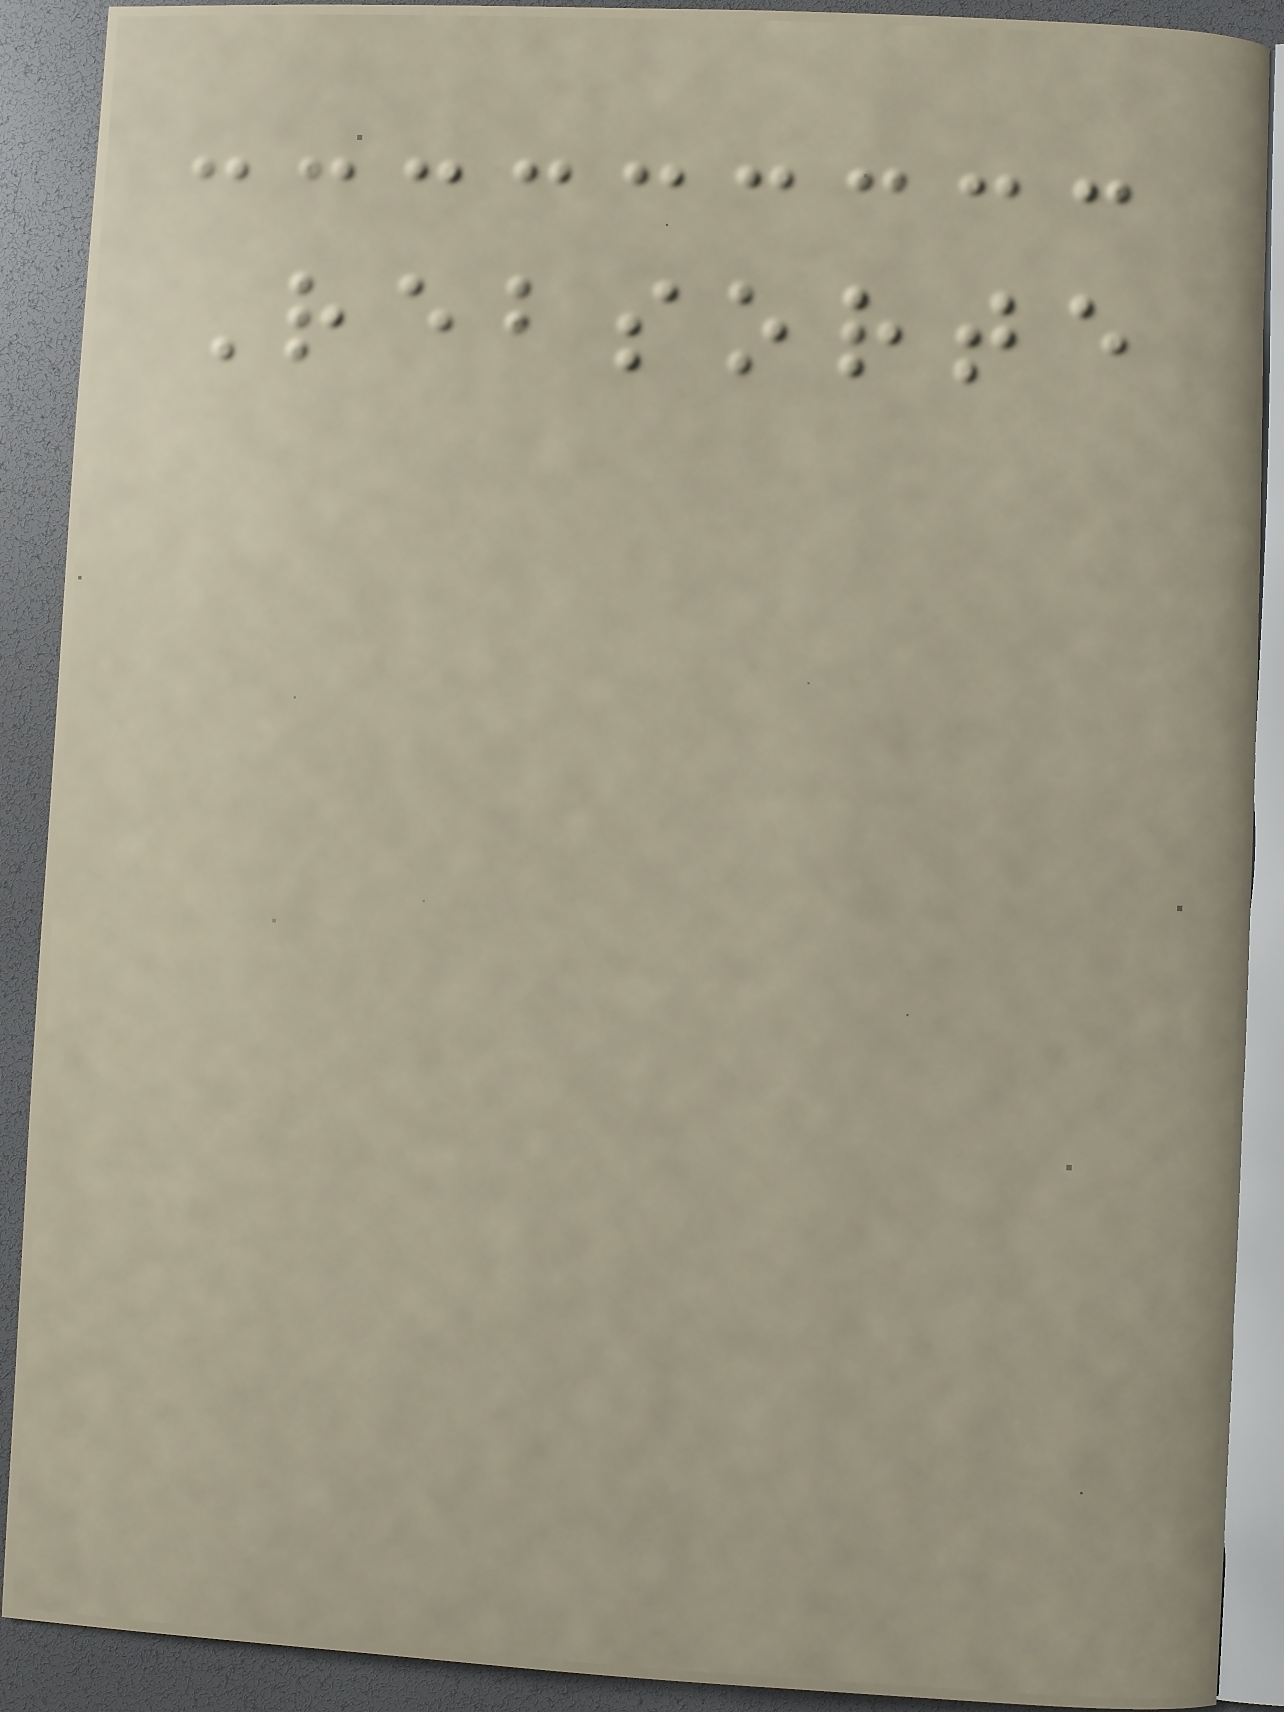Rebsorte
